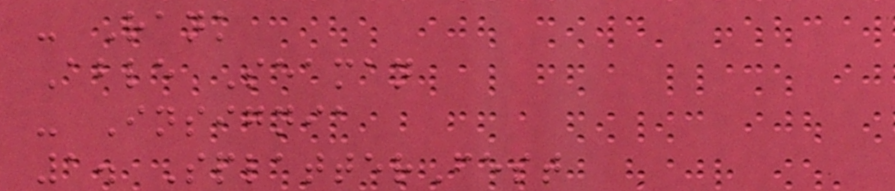- Rank
Able Seaman
- Insignia
1. SplatterFest
